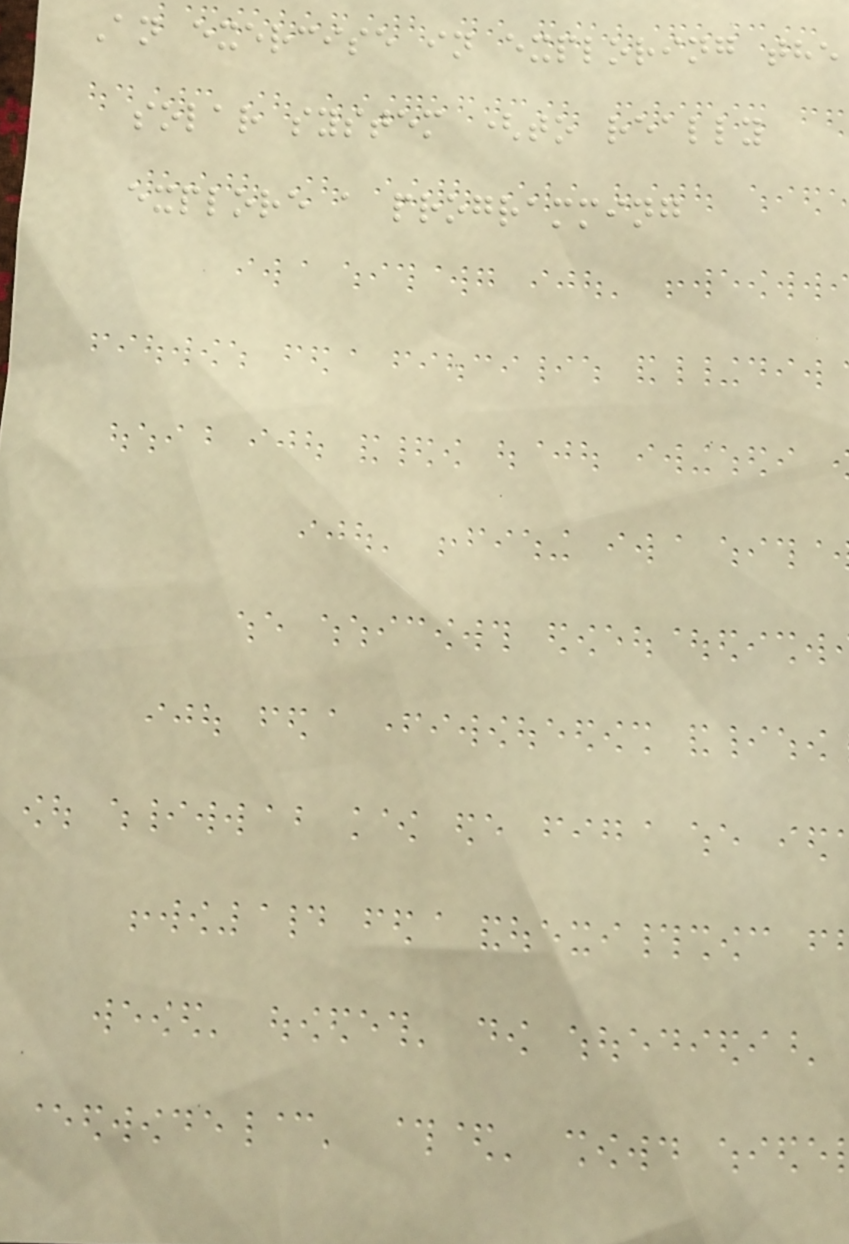An exercise in exploring the
solar system (to really
explore a programming
